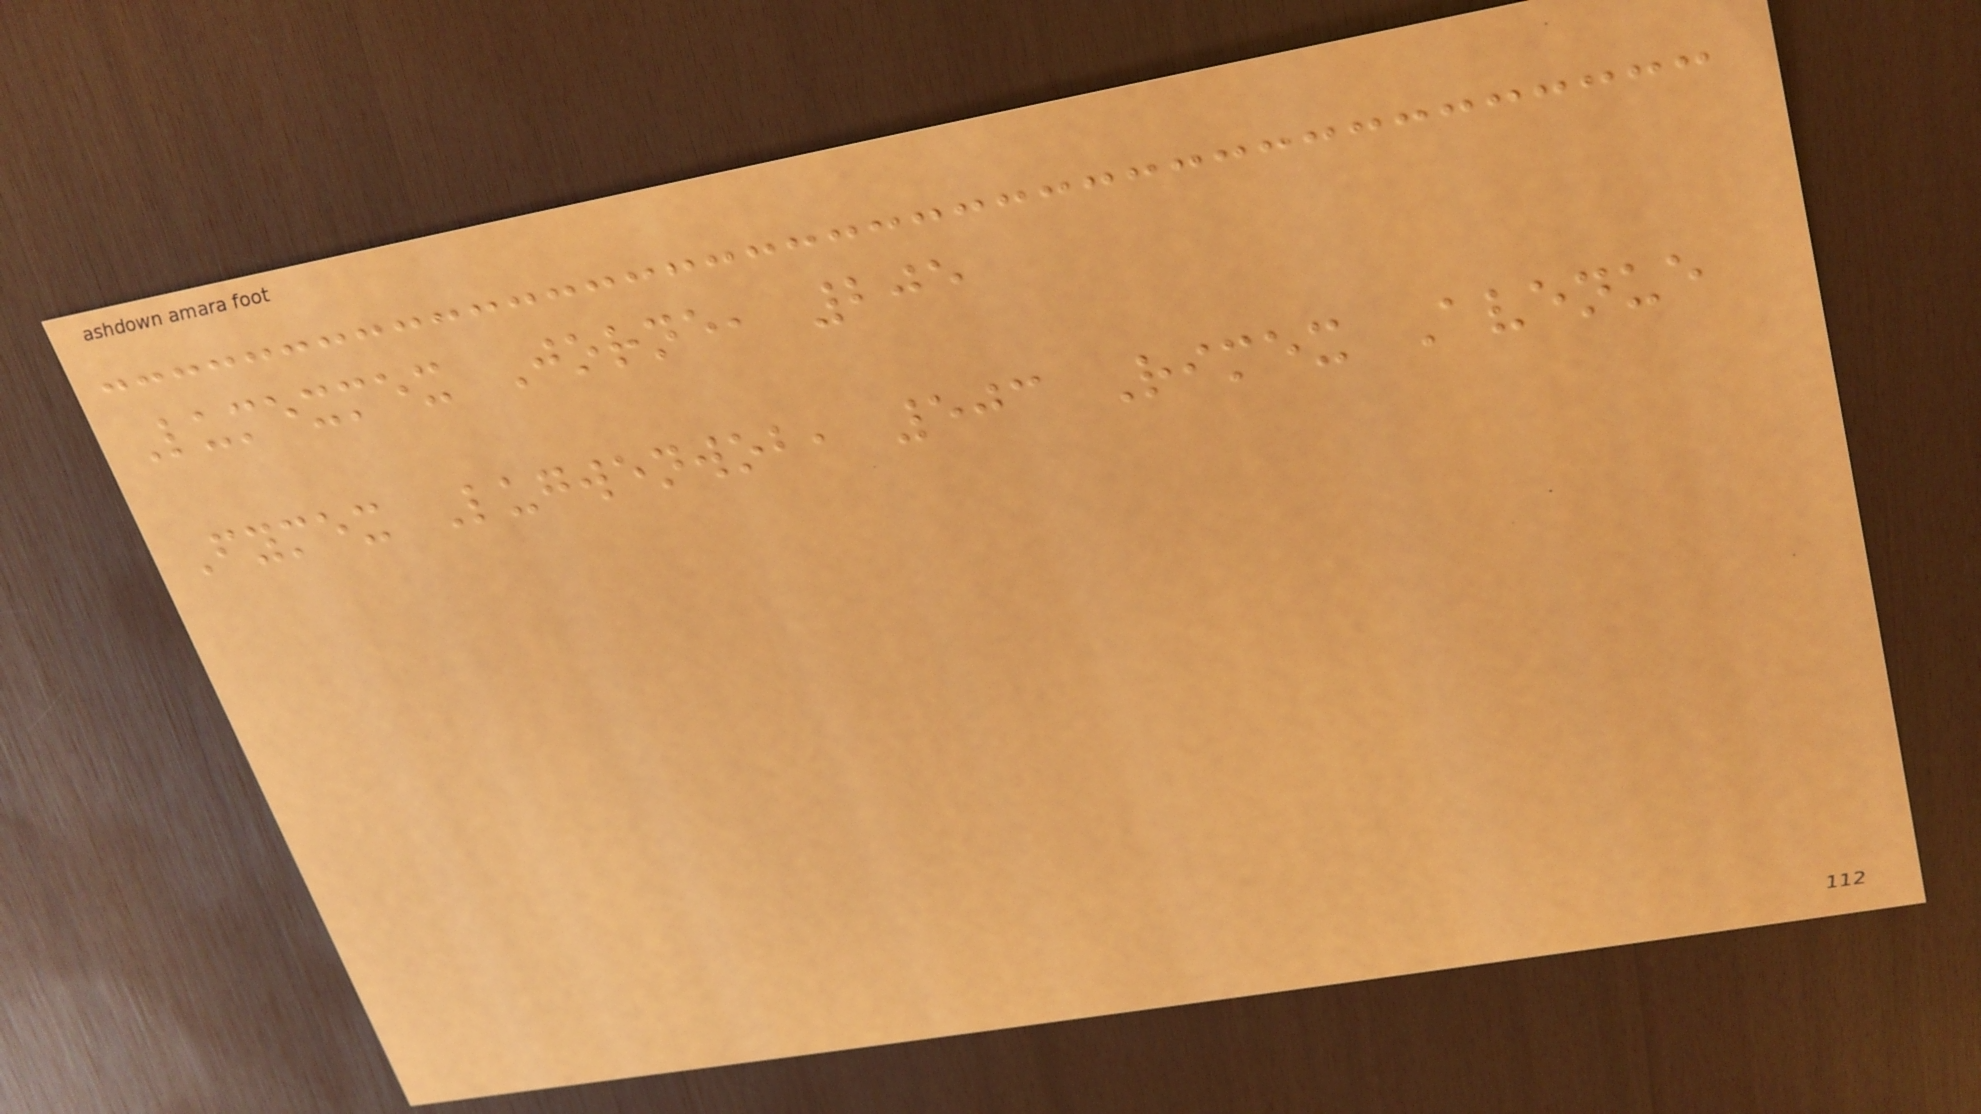Lumexmex Jorne, 205
Fymex Lugwenwob, 503 Rimex Avenue
